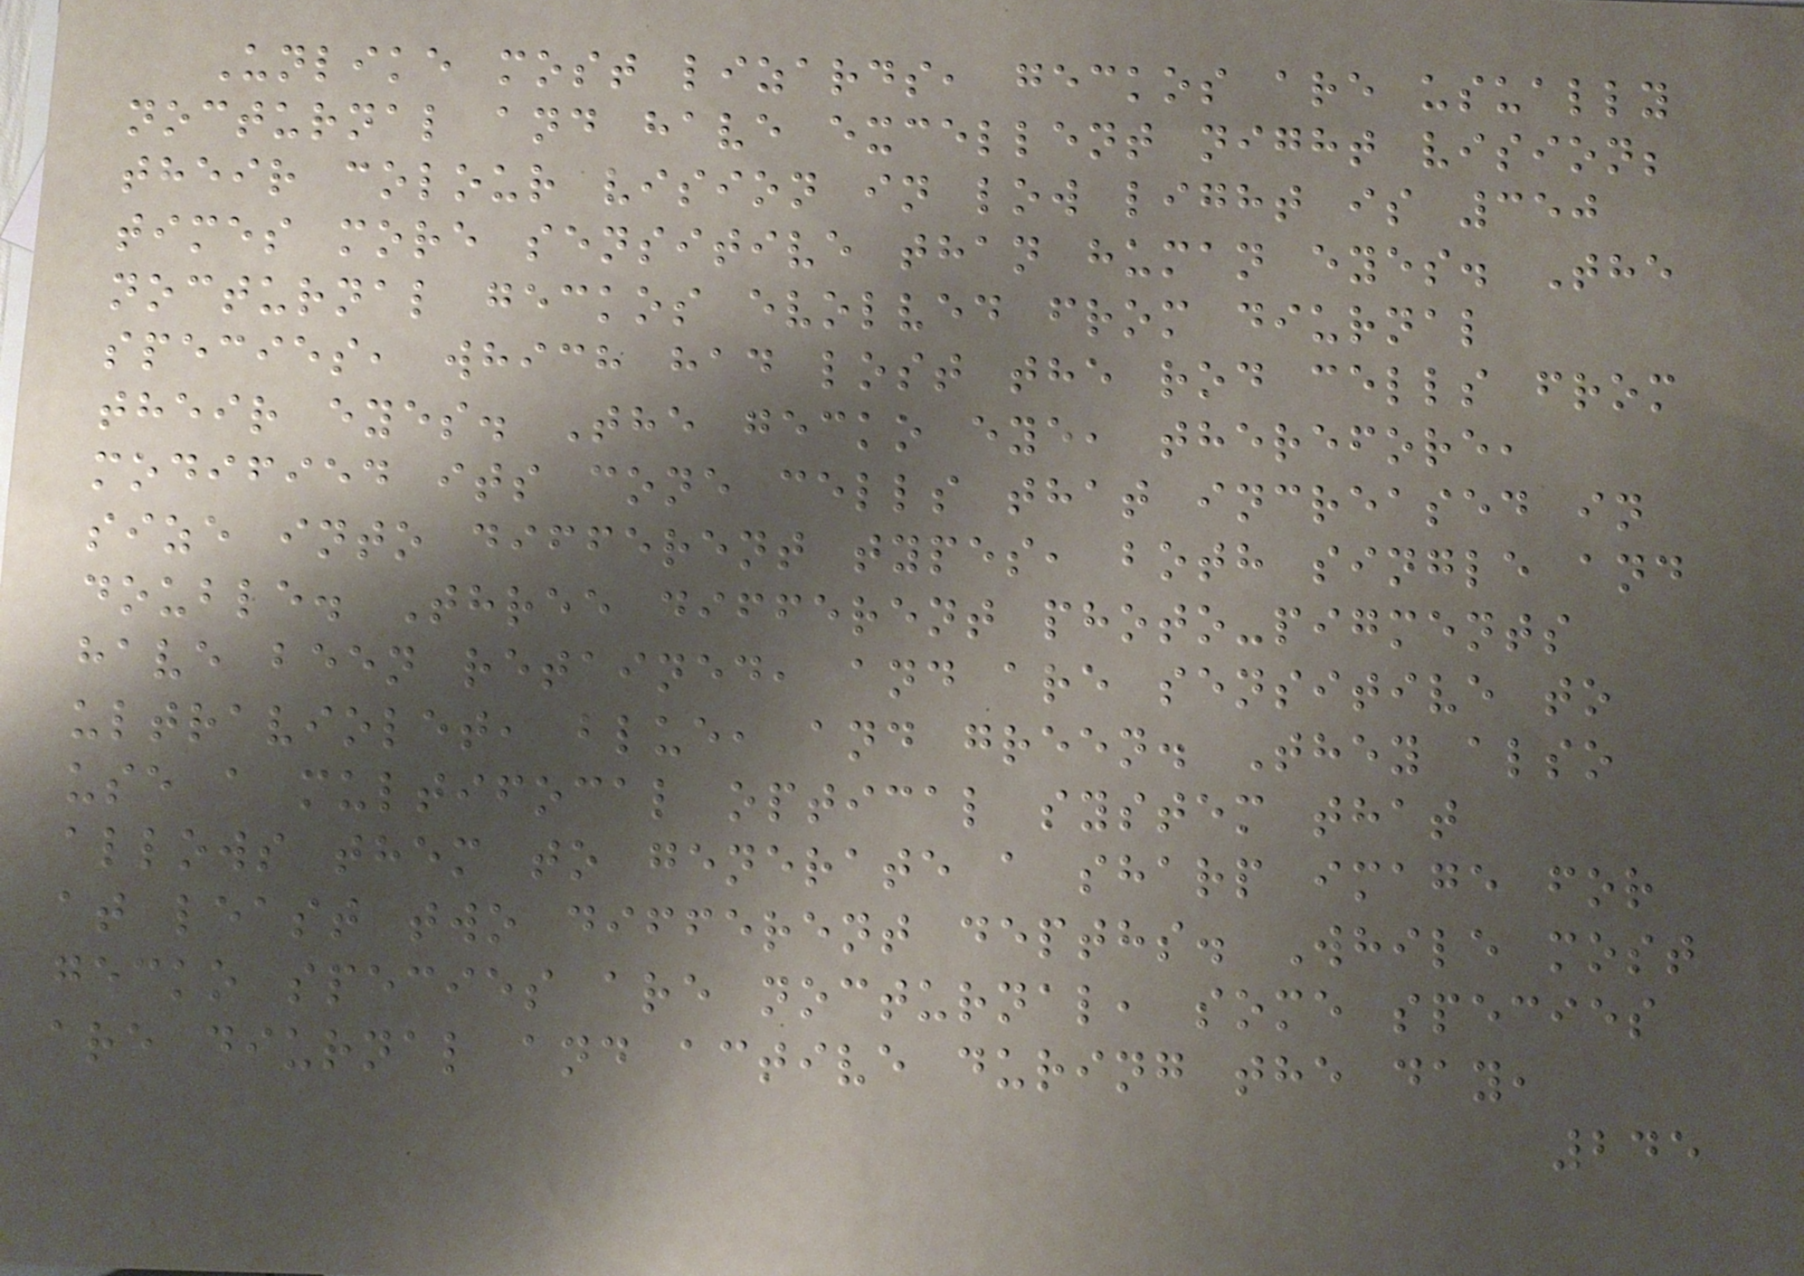Unlike most lizards, geckos are usually
nocturnal and have excellent night vision;
their colour vision in low light is 350
times more sensitive than human eyes. The
nocturnal geckos evolved from diurnal
species, which had lost the rod cells from
their eyes. The gecko eye, therefore,
modified its cone cells that increased in
size into different types, both single and
double. Three different photo-pigments
have been retained, and are sensitive to
ultraviolet, blue, and green. They also
use a multifocal optical system that
allows them to generate a sharp image for
at least two different depths. While most
gecko species are nocturnal, some species
are diurnal and active during the day,
245
